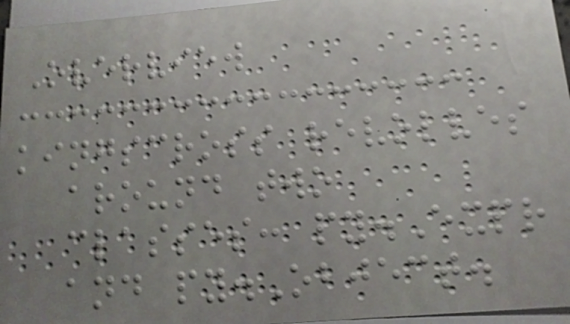Overview
kingscross revolves
around two
classes: py.Expr
and py.Object.
